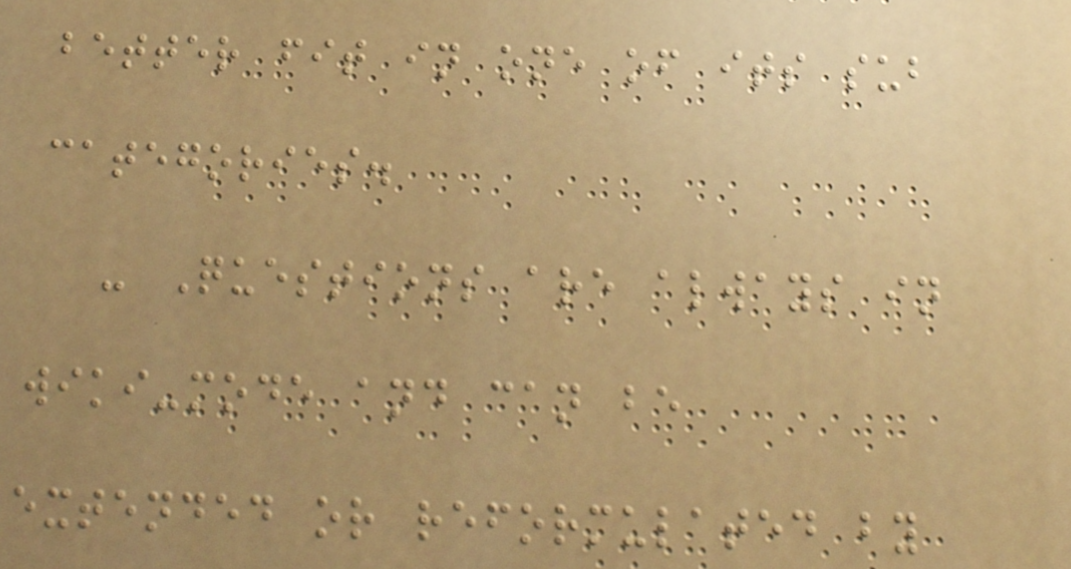better fit in one of its sub
categories.
- Questions are always in
wiki-mode and can be
extended or reformulated by
